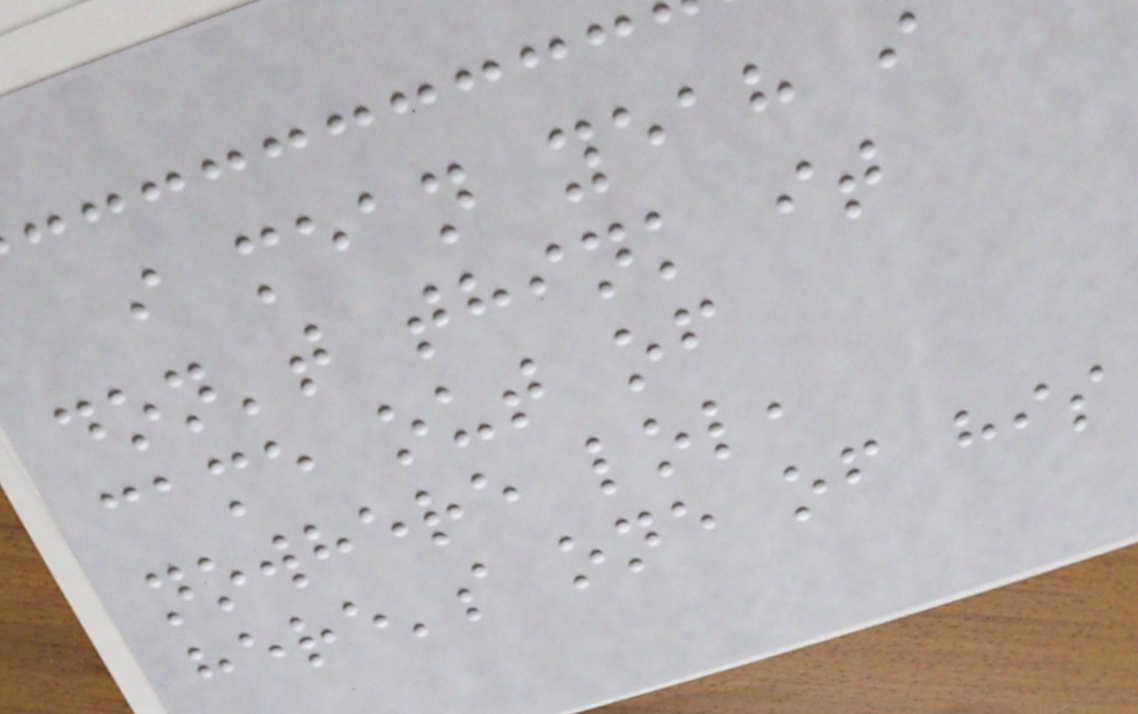i mean yeah i
don't think it
came out of
nowhere lol,
here's one of his
